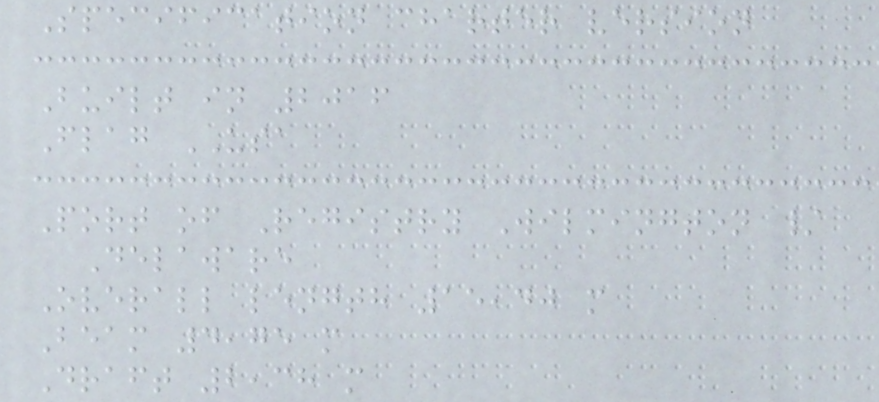Specification charter version
Built in 2016
Flag USA
Port of Registry Wilmington /
Delaware
Overall length 15,40 m
Beam 4,75 m
Draft 2,38 m
